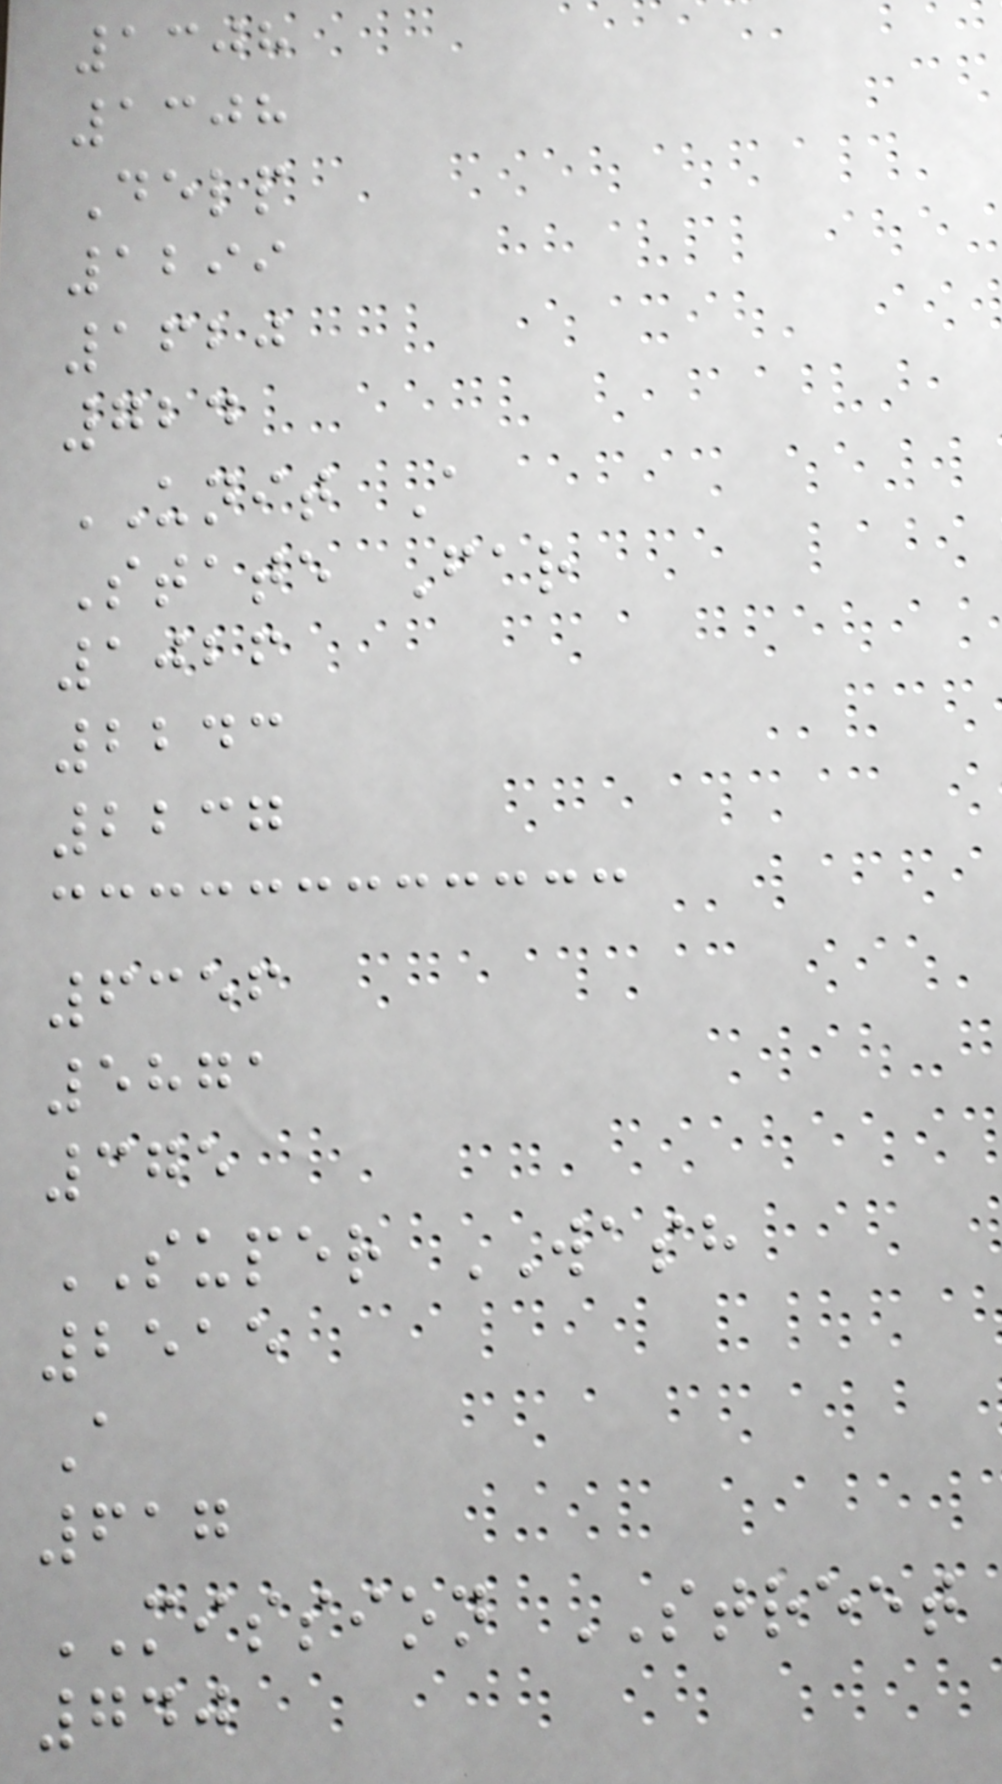1308
1308
Delp
1299
1620
724
UNIT A
State Far
1026
2243
2237
6356
5871
375
SUPER WASH
2515
A
617
MISSION STREET
740
